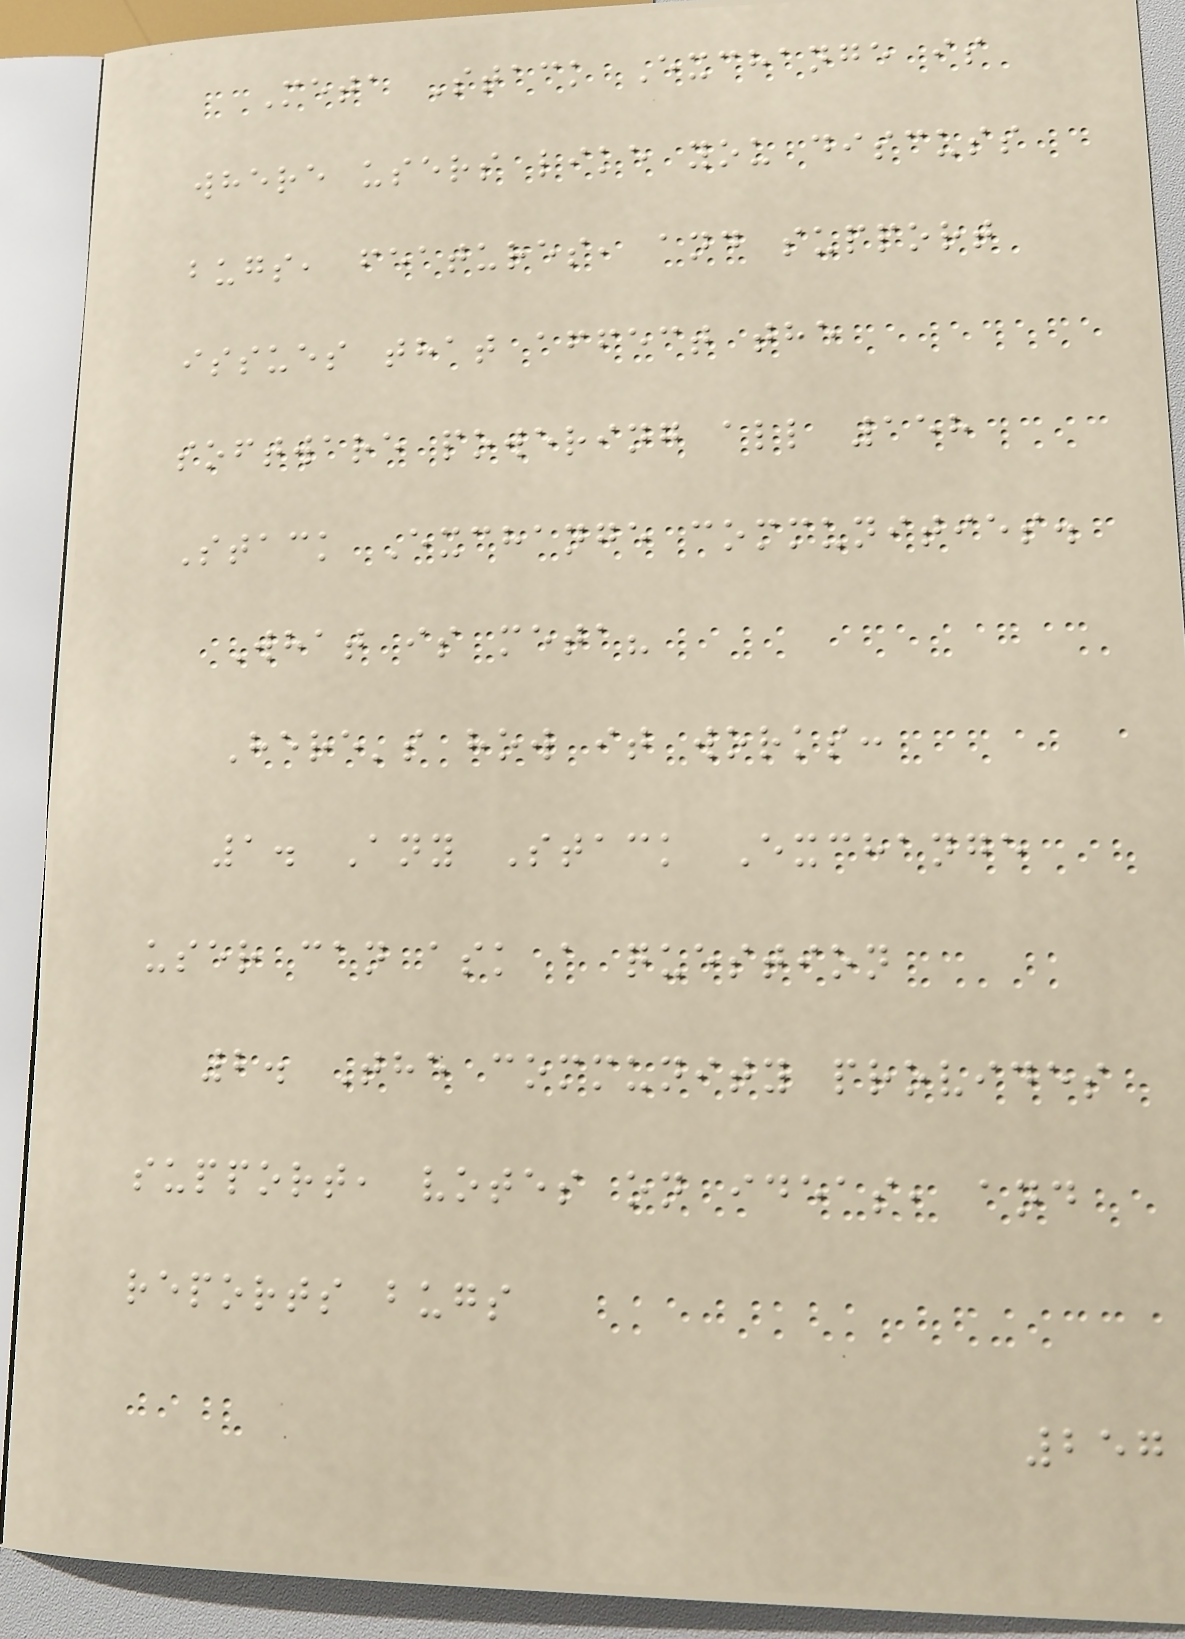Meta Stack Exchange is
where users like you discuss
bugs, features, and support
issues that affect the
software powering all 158
Stack Exchange communities.
What is meta?
Here's how it works:
1. Any Stack Exchange
user can ask a question
2. The community provides
support, votes on ideas, and
reports bugs
257
